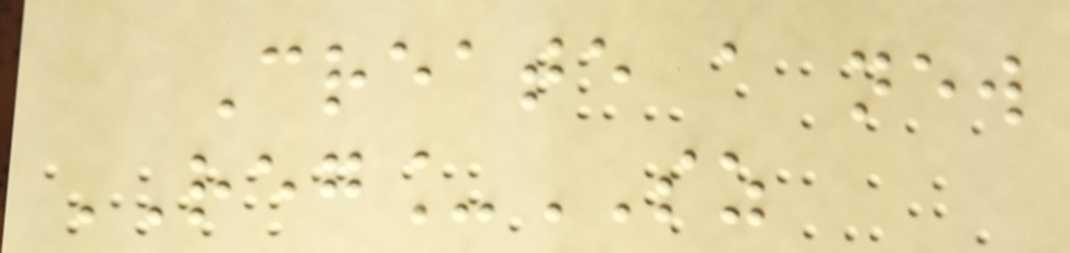Create a new
REG_SZ
